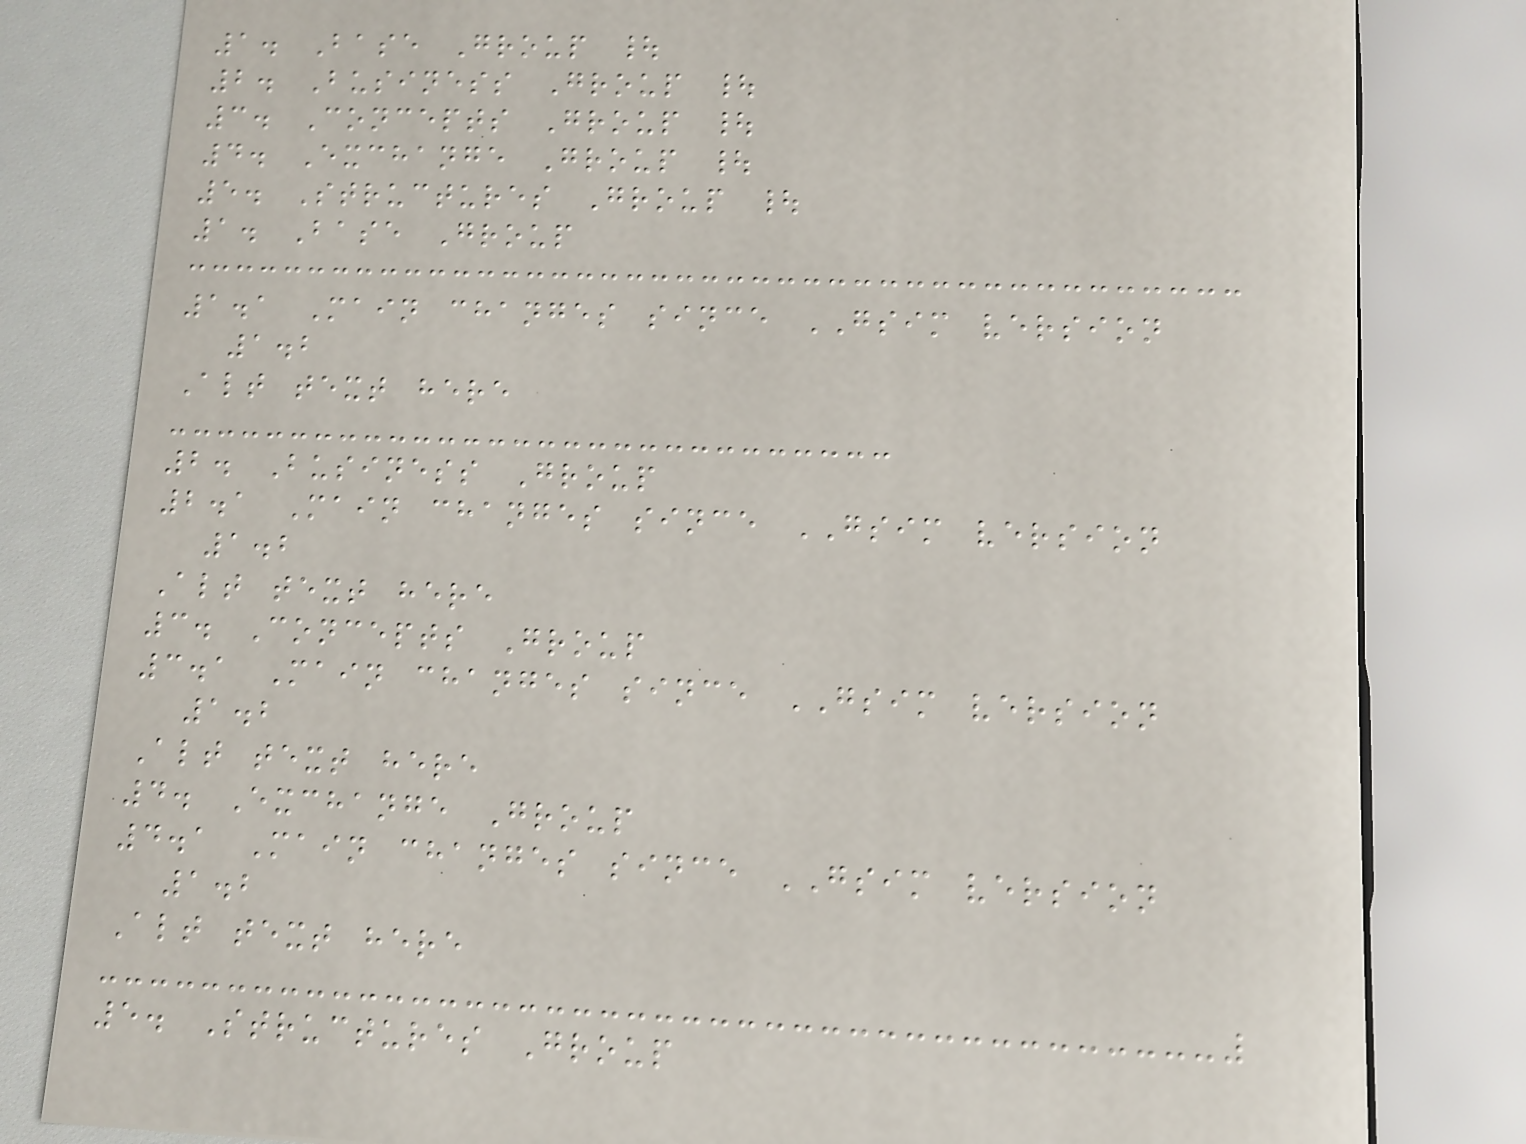1. Base Group |
2. Business Group |
3. Concepts Group |
4. Exchange Group |
5. Structures Group |
1. Base Group
1.1 Main changes since GSIM version
1.2
Alt text here
2. Business Group
2.1 Main changes since GSIM version
1.2
Alt text here
3. Concepts Group
3.1 Main changes since GSIM version
1.2
Alt text here
4. Exchange Group
4.1 Main changes since GSIM version
1.2
Alt text here
5. Structures Group
